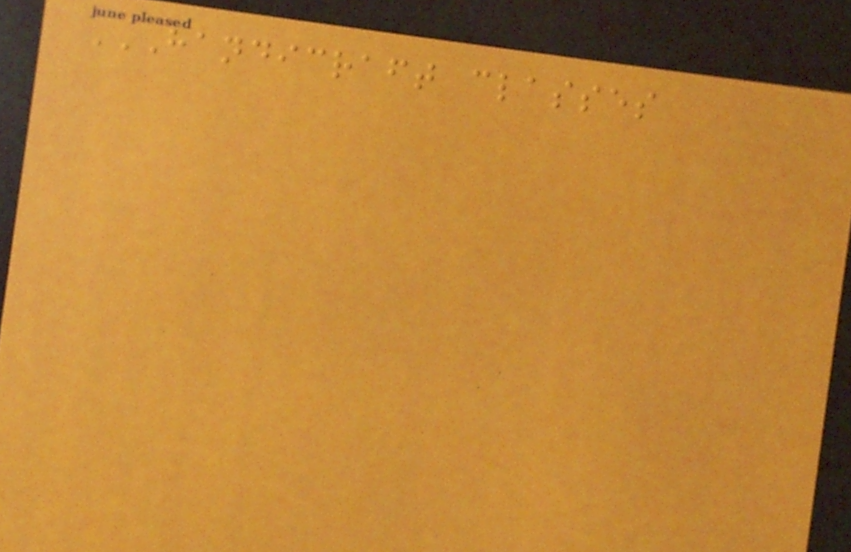HANDICRAFT CLASSES
